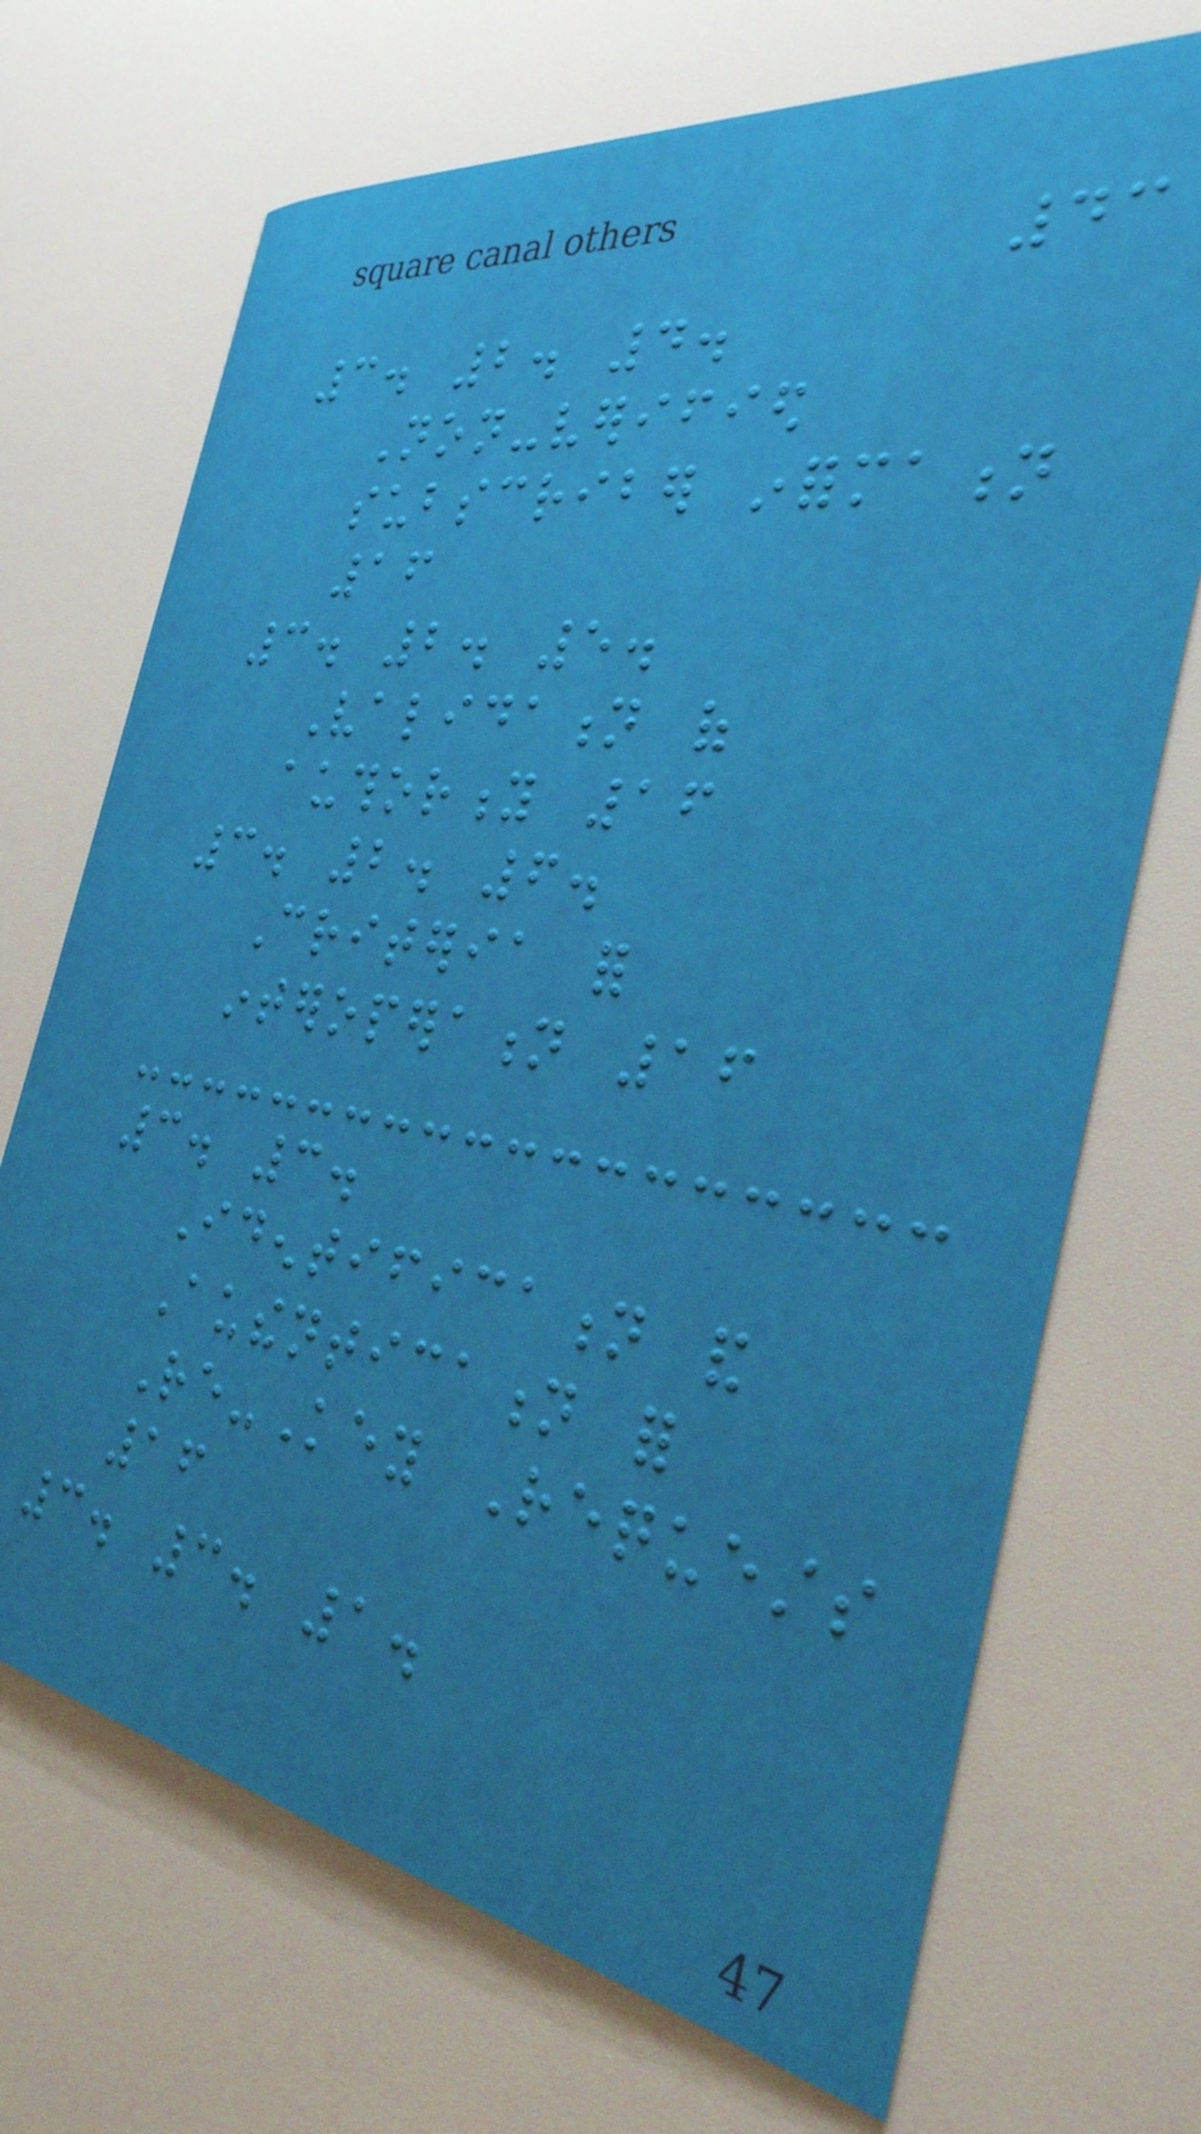43
3. 2. 4.
Non-verified
subscriber information
16
3. 2. 5.
Validation of
authority 16
3. 2. 6.
Criteria for
interoperation 16
3. 3.
Identification and
Authentication for
Re-Key Requests
16
3. 3. 1.
